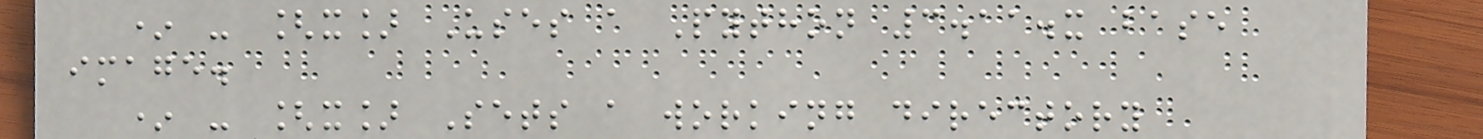* - [x] Uses a Python 3.11.x base
image.
* - [x] Sets a working directory
